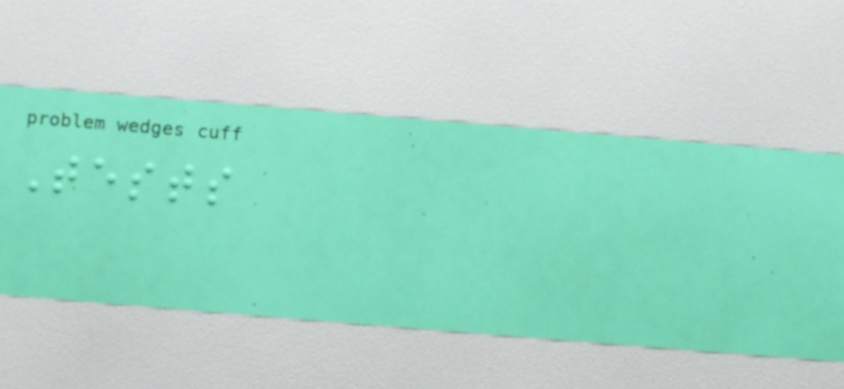Tests
